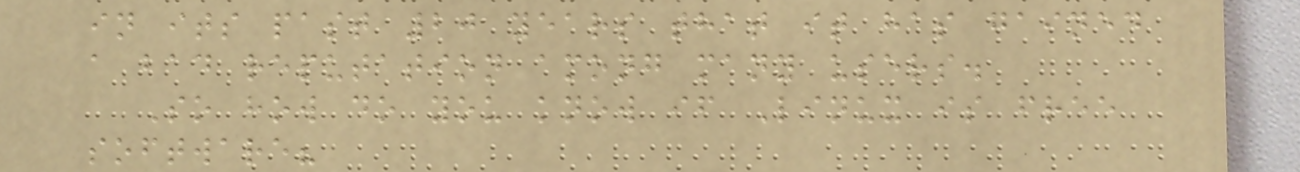in its past 20 years that it has gained
a bad reputation among many users.
So how do you know if Linux is free
software?
